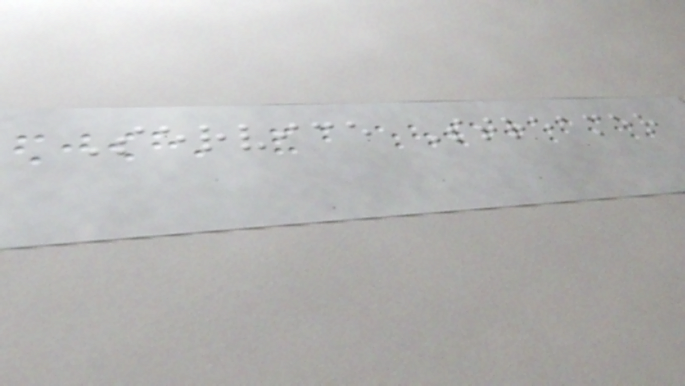Service Streamer
